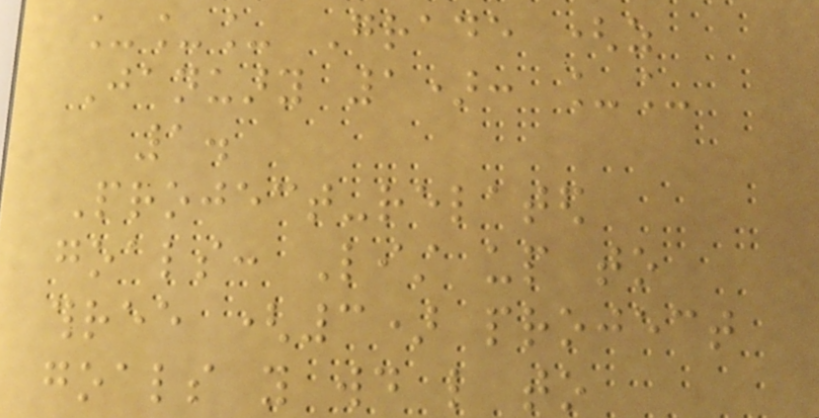___ Grade (as
January 1): __
1.
Project-related
goals: List up to
three (3) project
goals you would like to
